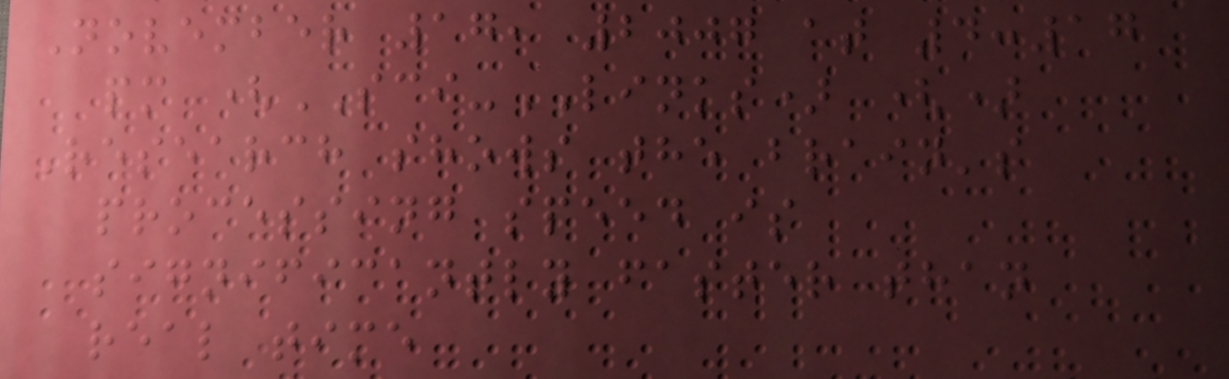November 17, 2007 at 4:17
pm (SCI-LINKS) ()
Research shows the brain's
processing speed is
significantly faster than
real time
